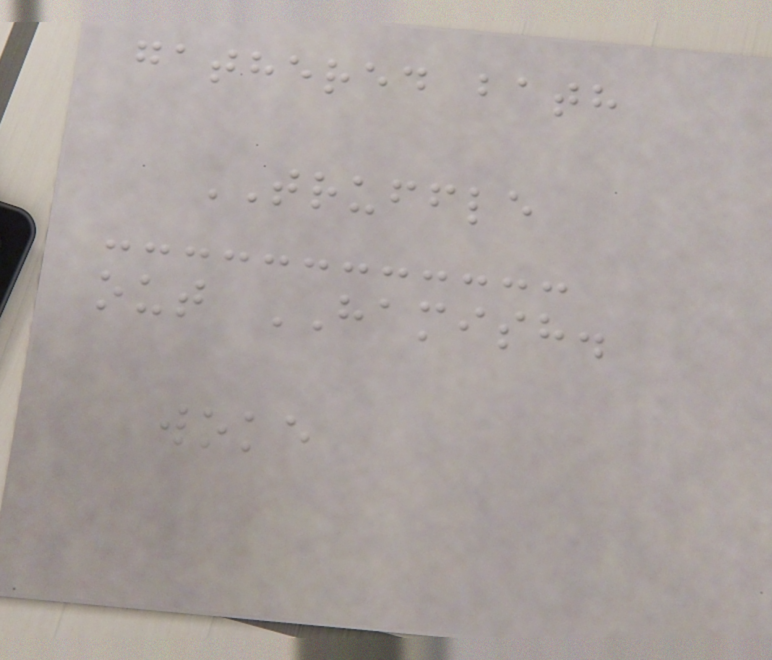gathered bath
TRUFFLE
out HAMISH.
woke
